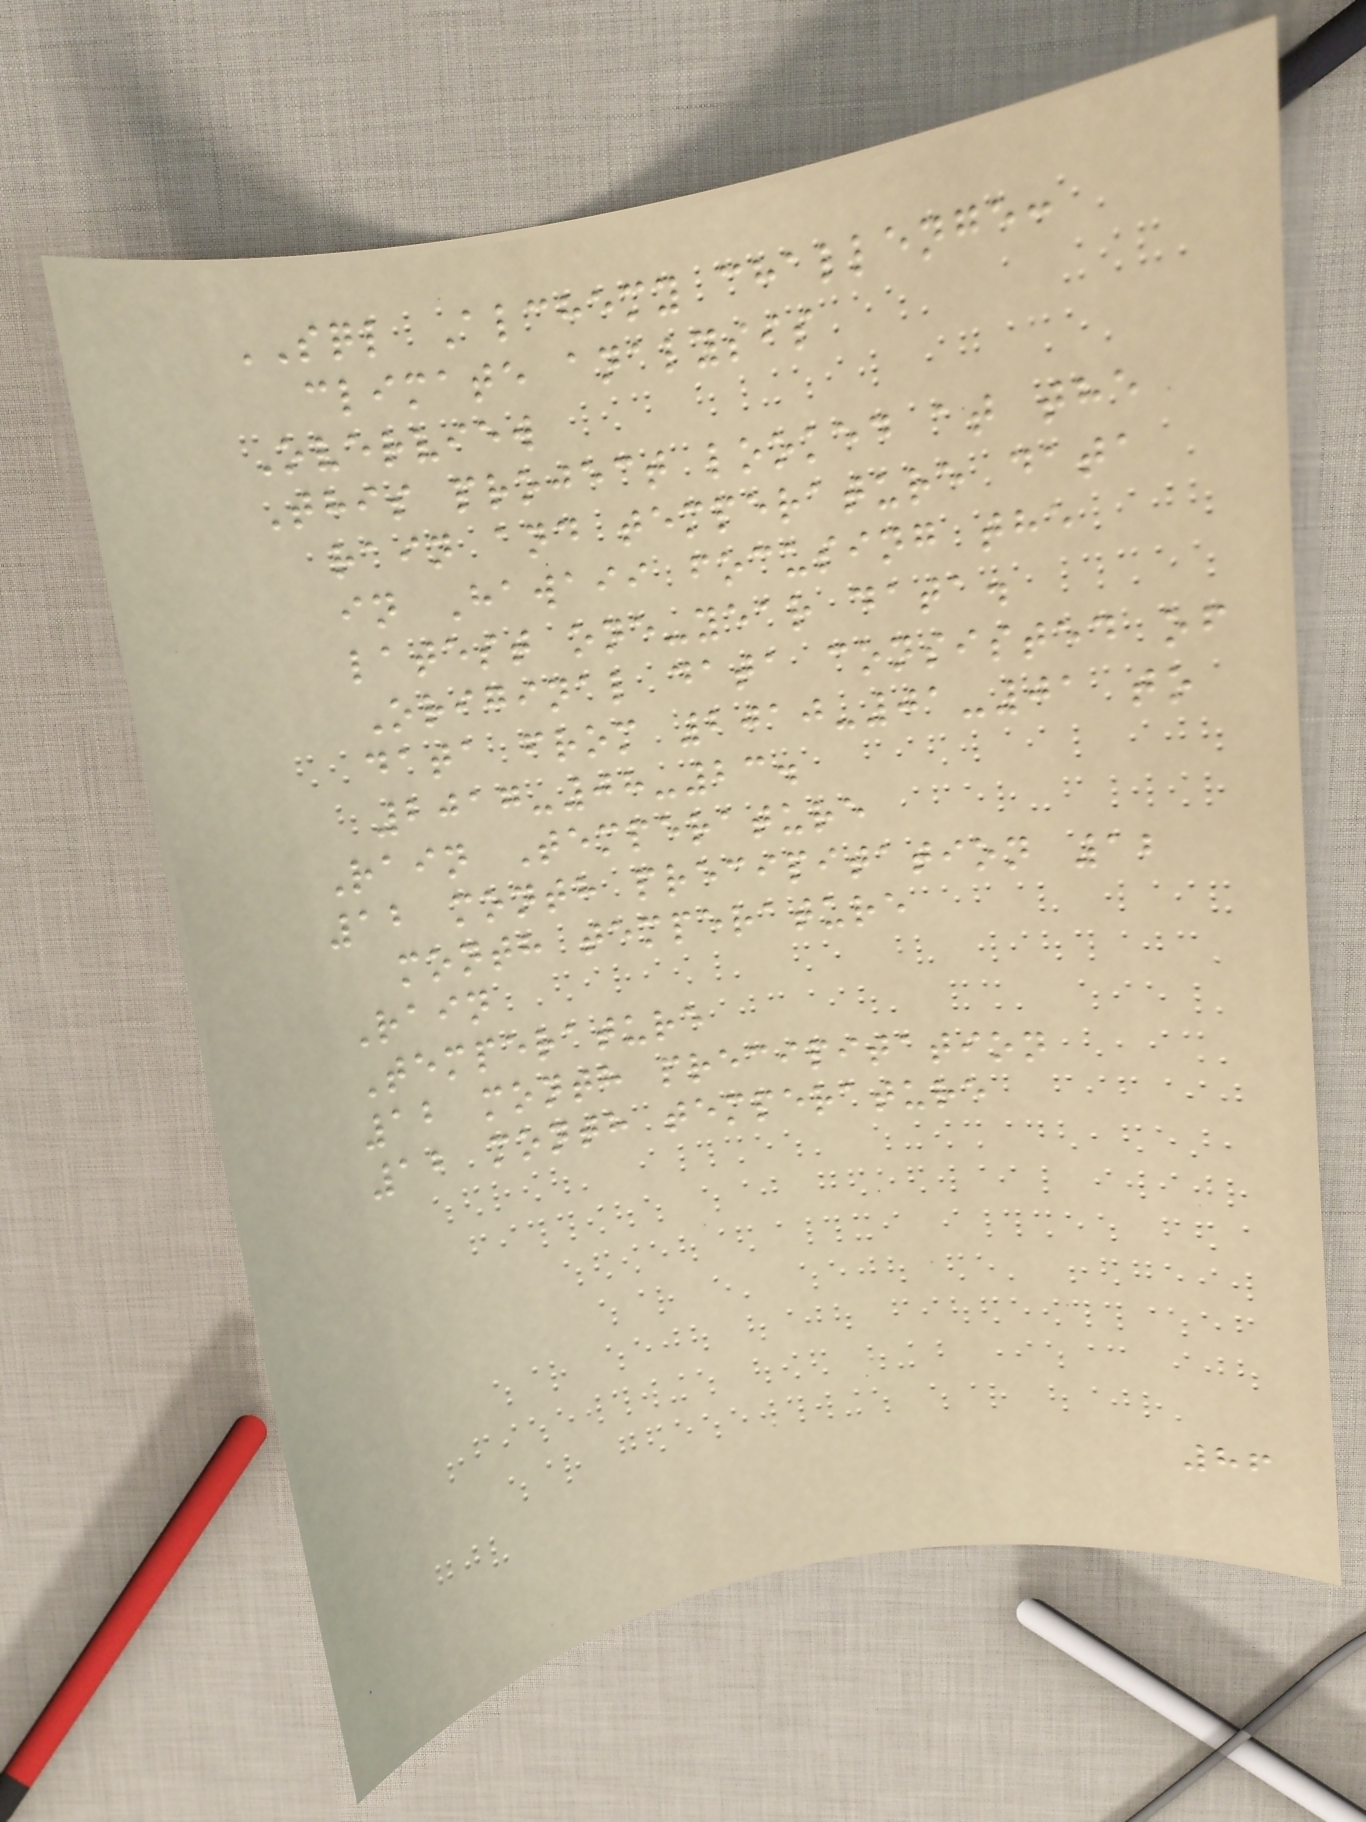SQL Alchemy challenge:
climate analysis
Overview
This project looked at the
rain and temperature data
in Hawaii focusing the
latest one-year data.
Original data consisted of
data from 2010-01-01 to
2017-08-23.
Rain Temperature
12 month precipitation 12
month temperature
Rain
Temperature
12 month precipitation
12 month temperature
86
